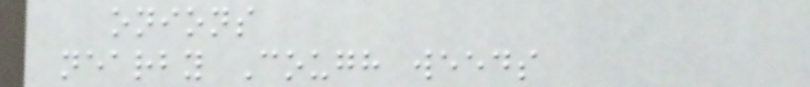onions
nearby Cough weeds
